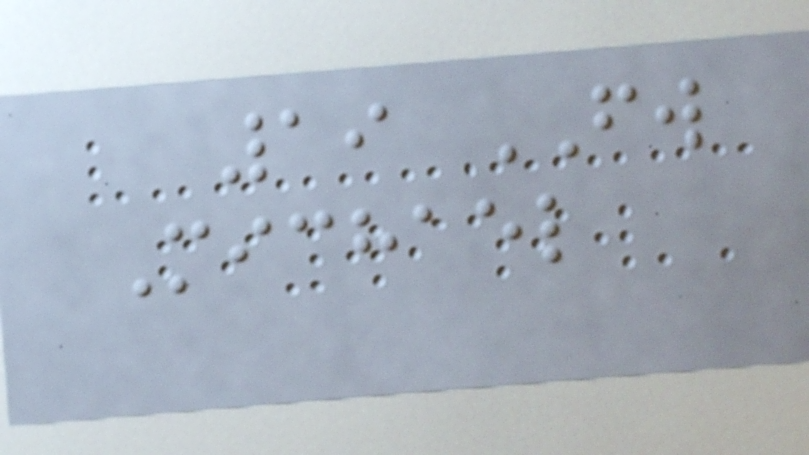19 FW
Michael
